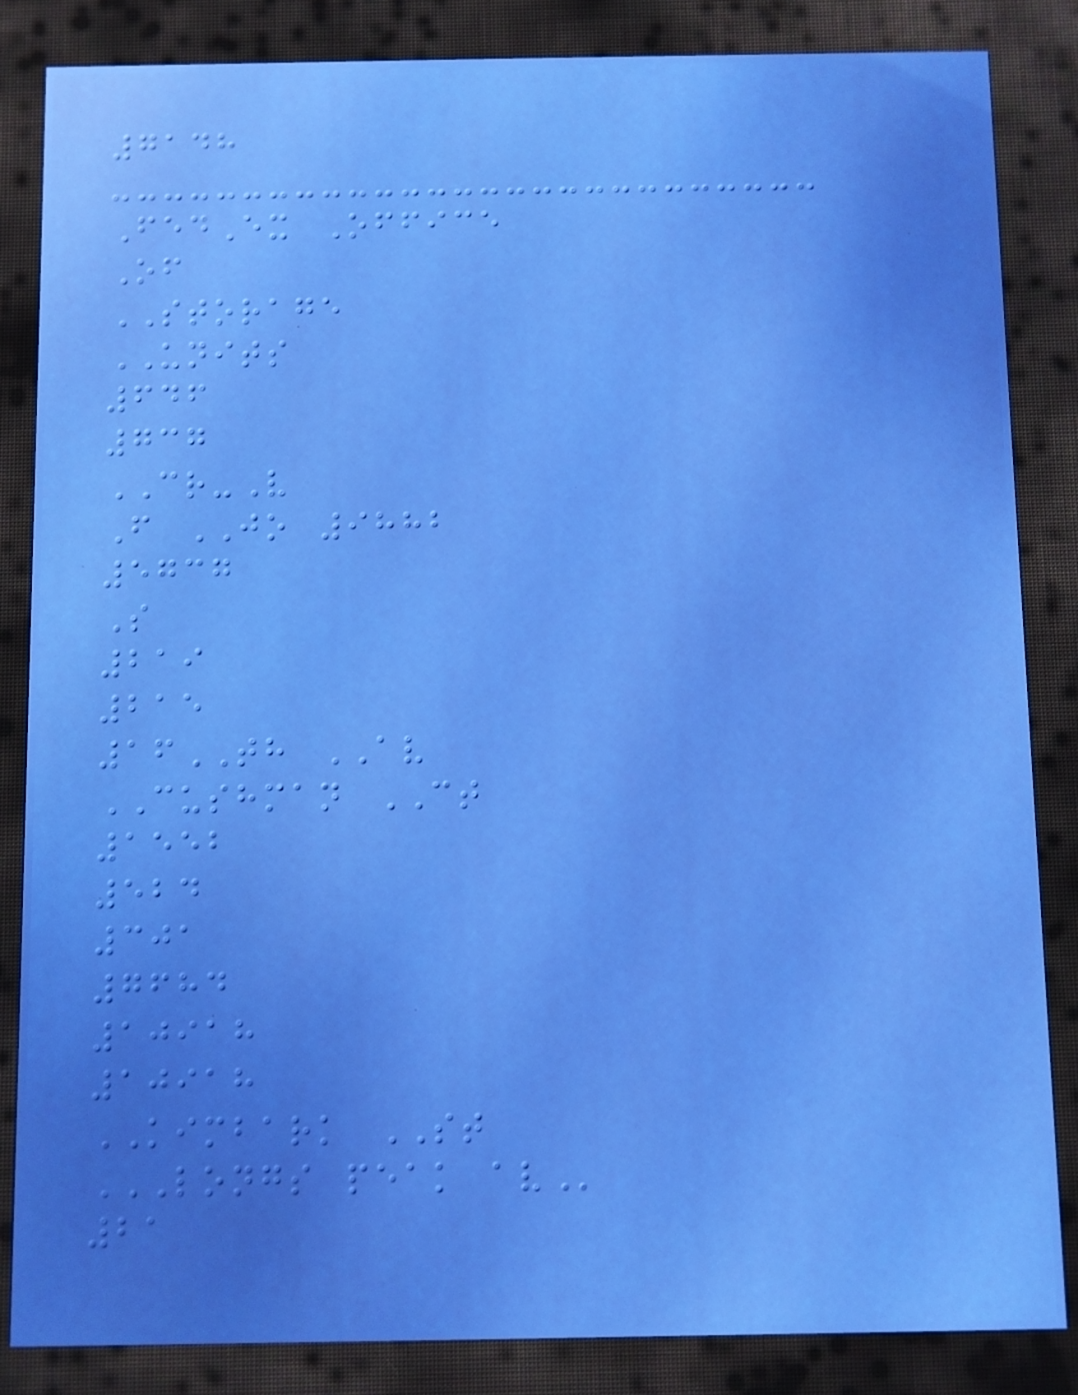7148
FedEx Office
Of
STORAGE
UNITS
646
737
CR-V
F JO 9882
5737
S
219
215
16TH AV
CUSHMAN CT
1552
524
301
7684
10918
10918
KIMBARK ST
LONGS PEAK AV
21
